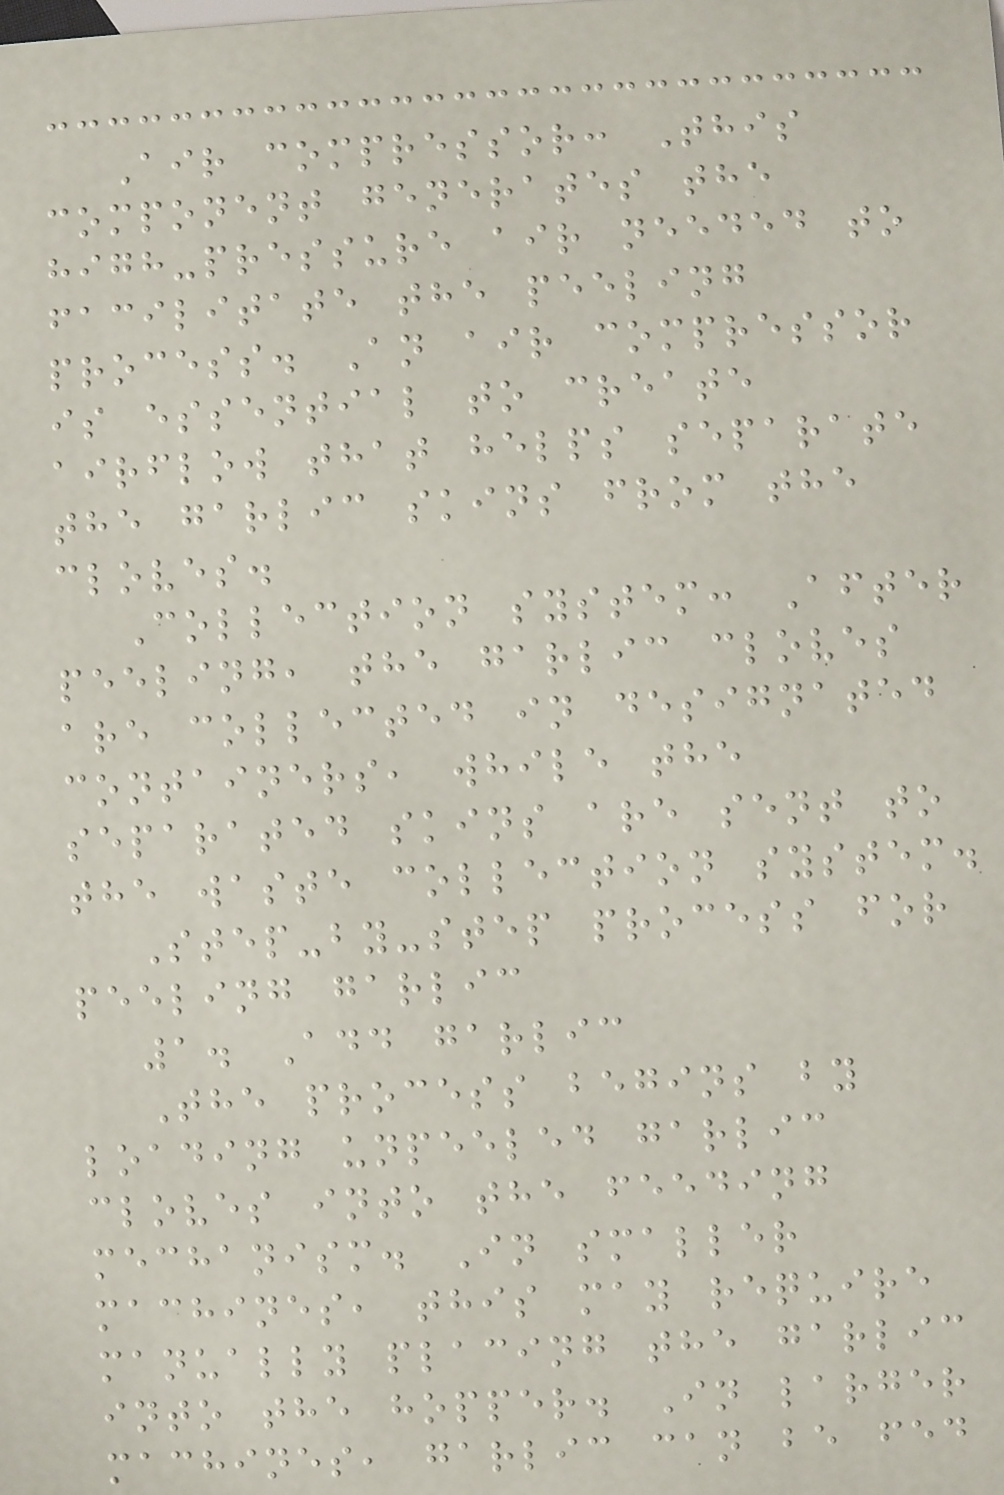Air compressor: This
component generates the
high-pressure air needed to
facilitate the peeling
process. An air compressor
is essential to create
airflow that helps separate
the garlic skins from the
cloves.
Collection system: After
peeling, the garlic cloves
are collected in designated
containers, while the
separated skins are sent to
the waste collection system.
Step-by-step process for
peeling garlic
1. Add garlic
The process begins by
loading unpeeled garlic
cloves into the feeding
mechanism. In smaller
machines, this may require
manually placing the garlic
into the hopper. In larger
machines, garlic can be fed
